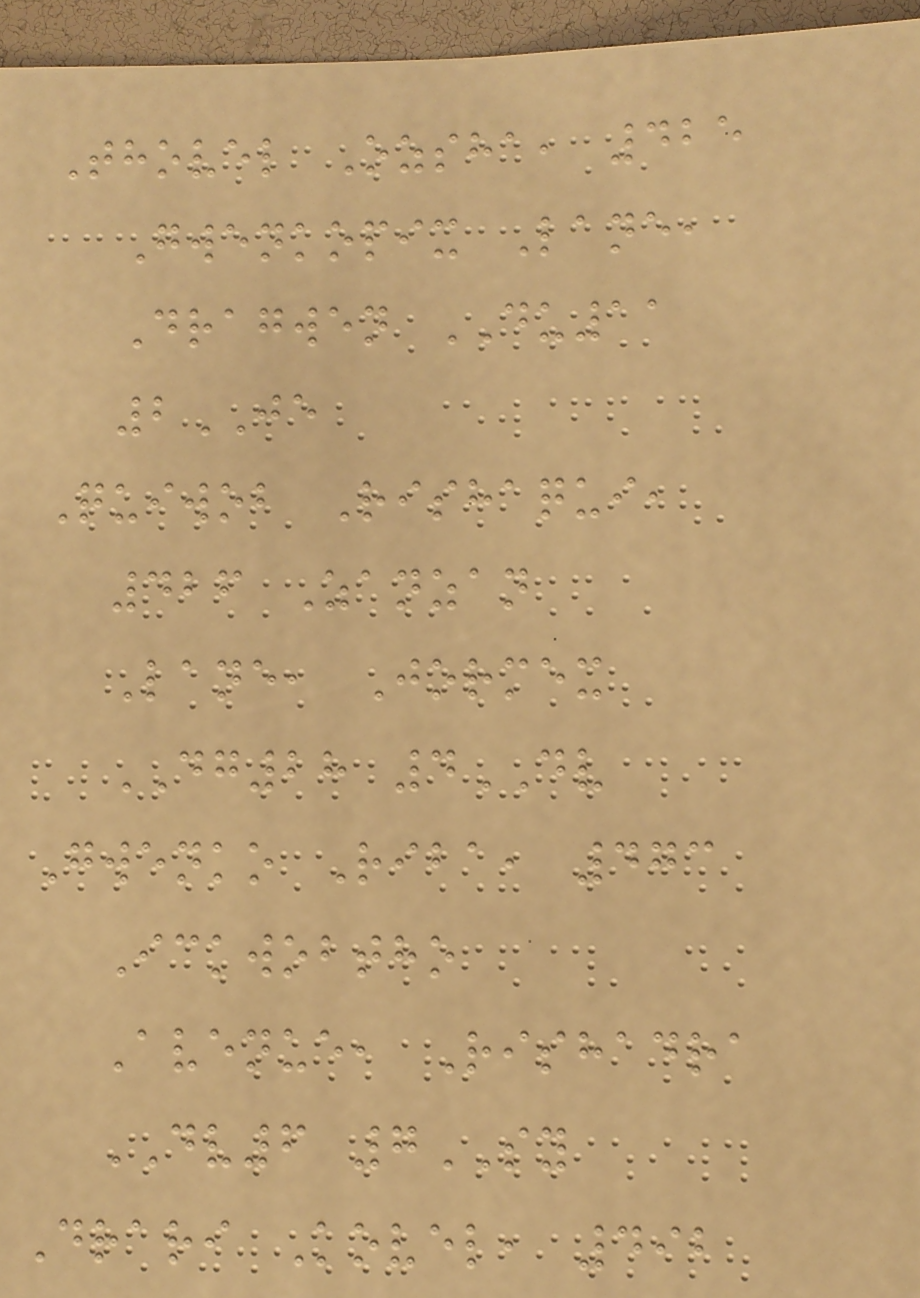Thovel Ozsha, 425
Gwenkopix Lane,
Dragwen DU11
2JE
Quiwob Rishaqui,
426 Zanzan
Lane, Jormex
DG28 4DV
Gwenko Riba, 473
Ickwobtho
Avenue, Rishadra
DV6 7SY
Drari Kovel, 492
